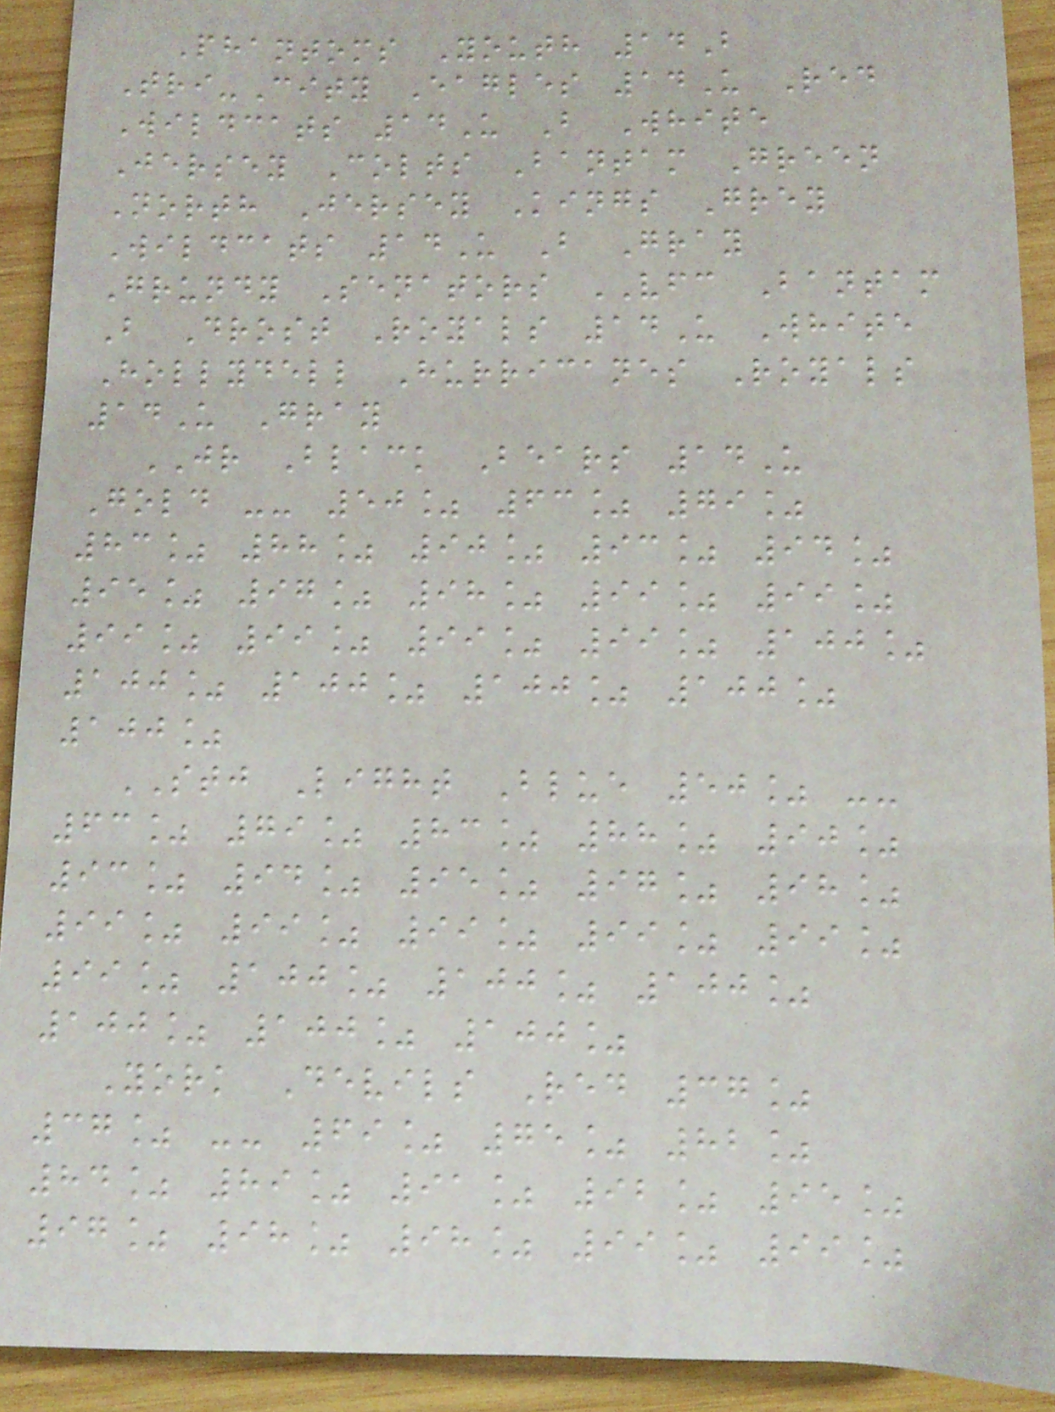Phantoms Youth 14B
Tri-City Eagles 14U Red
Wildcats 14U B White
Jersey Colts Bantam Green
North Jersey Kings Grey
Wildcats 14U B Gray
Grundy Senators VFC Bantam
B Drost Royals 14U White
Hollydell Hurricanes Royals
14U Gray
JR Black Bears 14U
Gold -- 50% 63% 79%
83% 88% 90% 93% 94%
95% 97% 98% 99% 99%
99% 99% 99% 99% 100%
100% 100% 100% 100%
100%
STJ Light Blue 50% --
63% 79% 83% 88% 90%
93% 94% 95% 97% 98%
99% 99% 99% 99% 99%
99% 100% 100% 100%
100% 100% 100%
York Devils Red 37%
37% -- 69% 75% 82%
84% 89% 91% 92% 95%
97% 98% 98% 99% 99%
